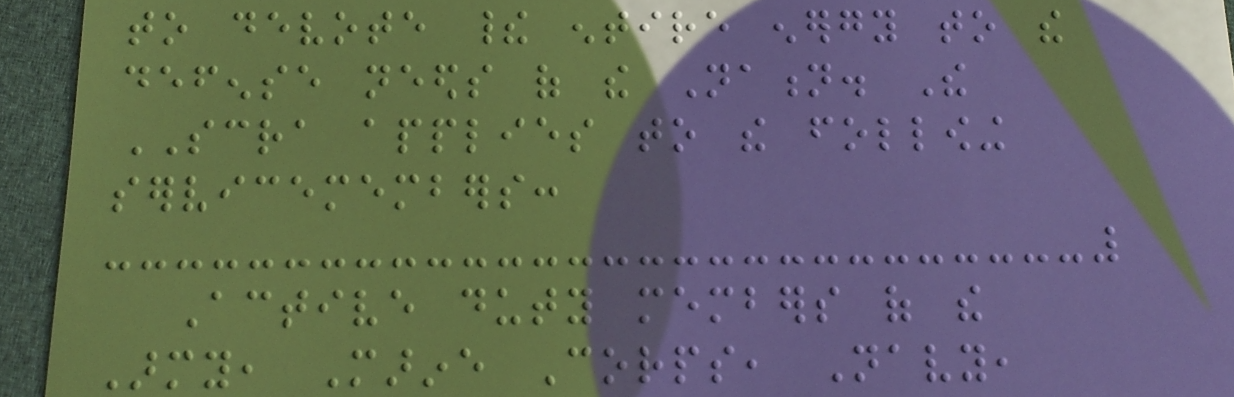to devote their entire energy to the
defense needs of the Nation. The
SCRA applies to the following
servicemembers:
Active duty members of the
Army, Marine Corps, Navy,
